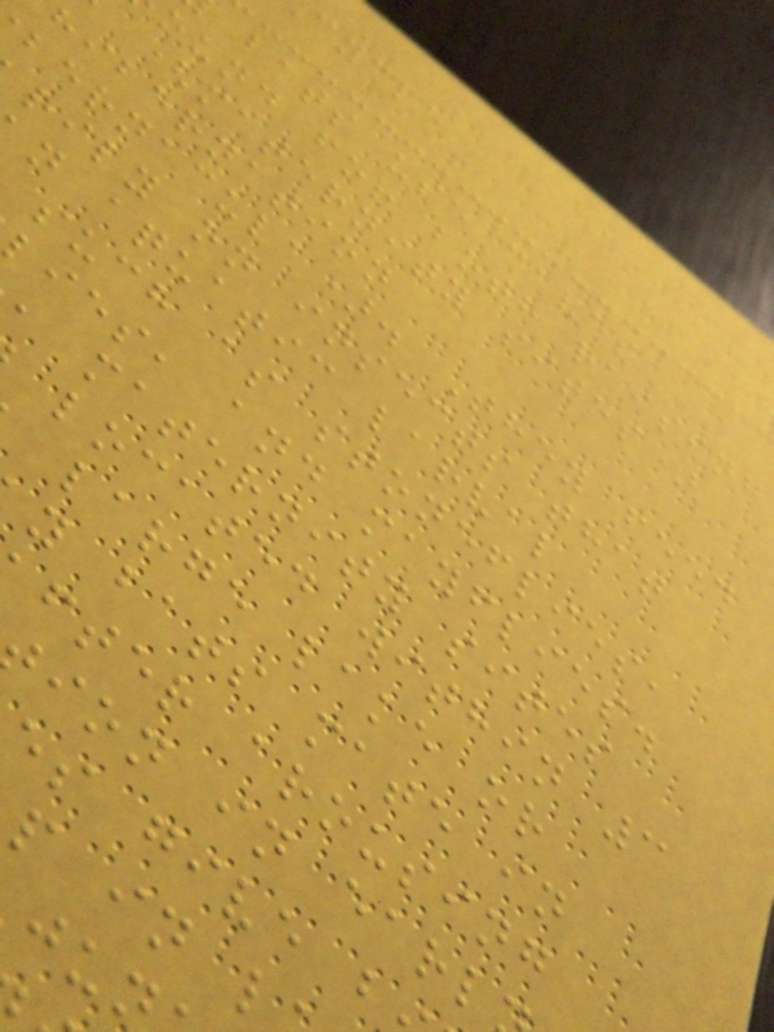cycle
bats use caves
ound for both raising
(maternity sites)
hibernation
bernacula). They feed
rily on insects that
n aquatic larval
such as stoneflies,
lies, and mayflies.
, maternity sites
located within 3
large lake or
y bats mate in
fter arousing
ion in earl
es give b
p in l
